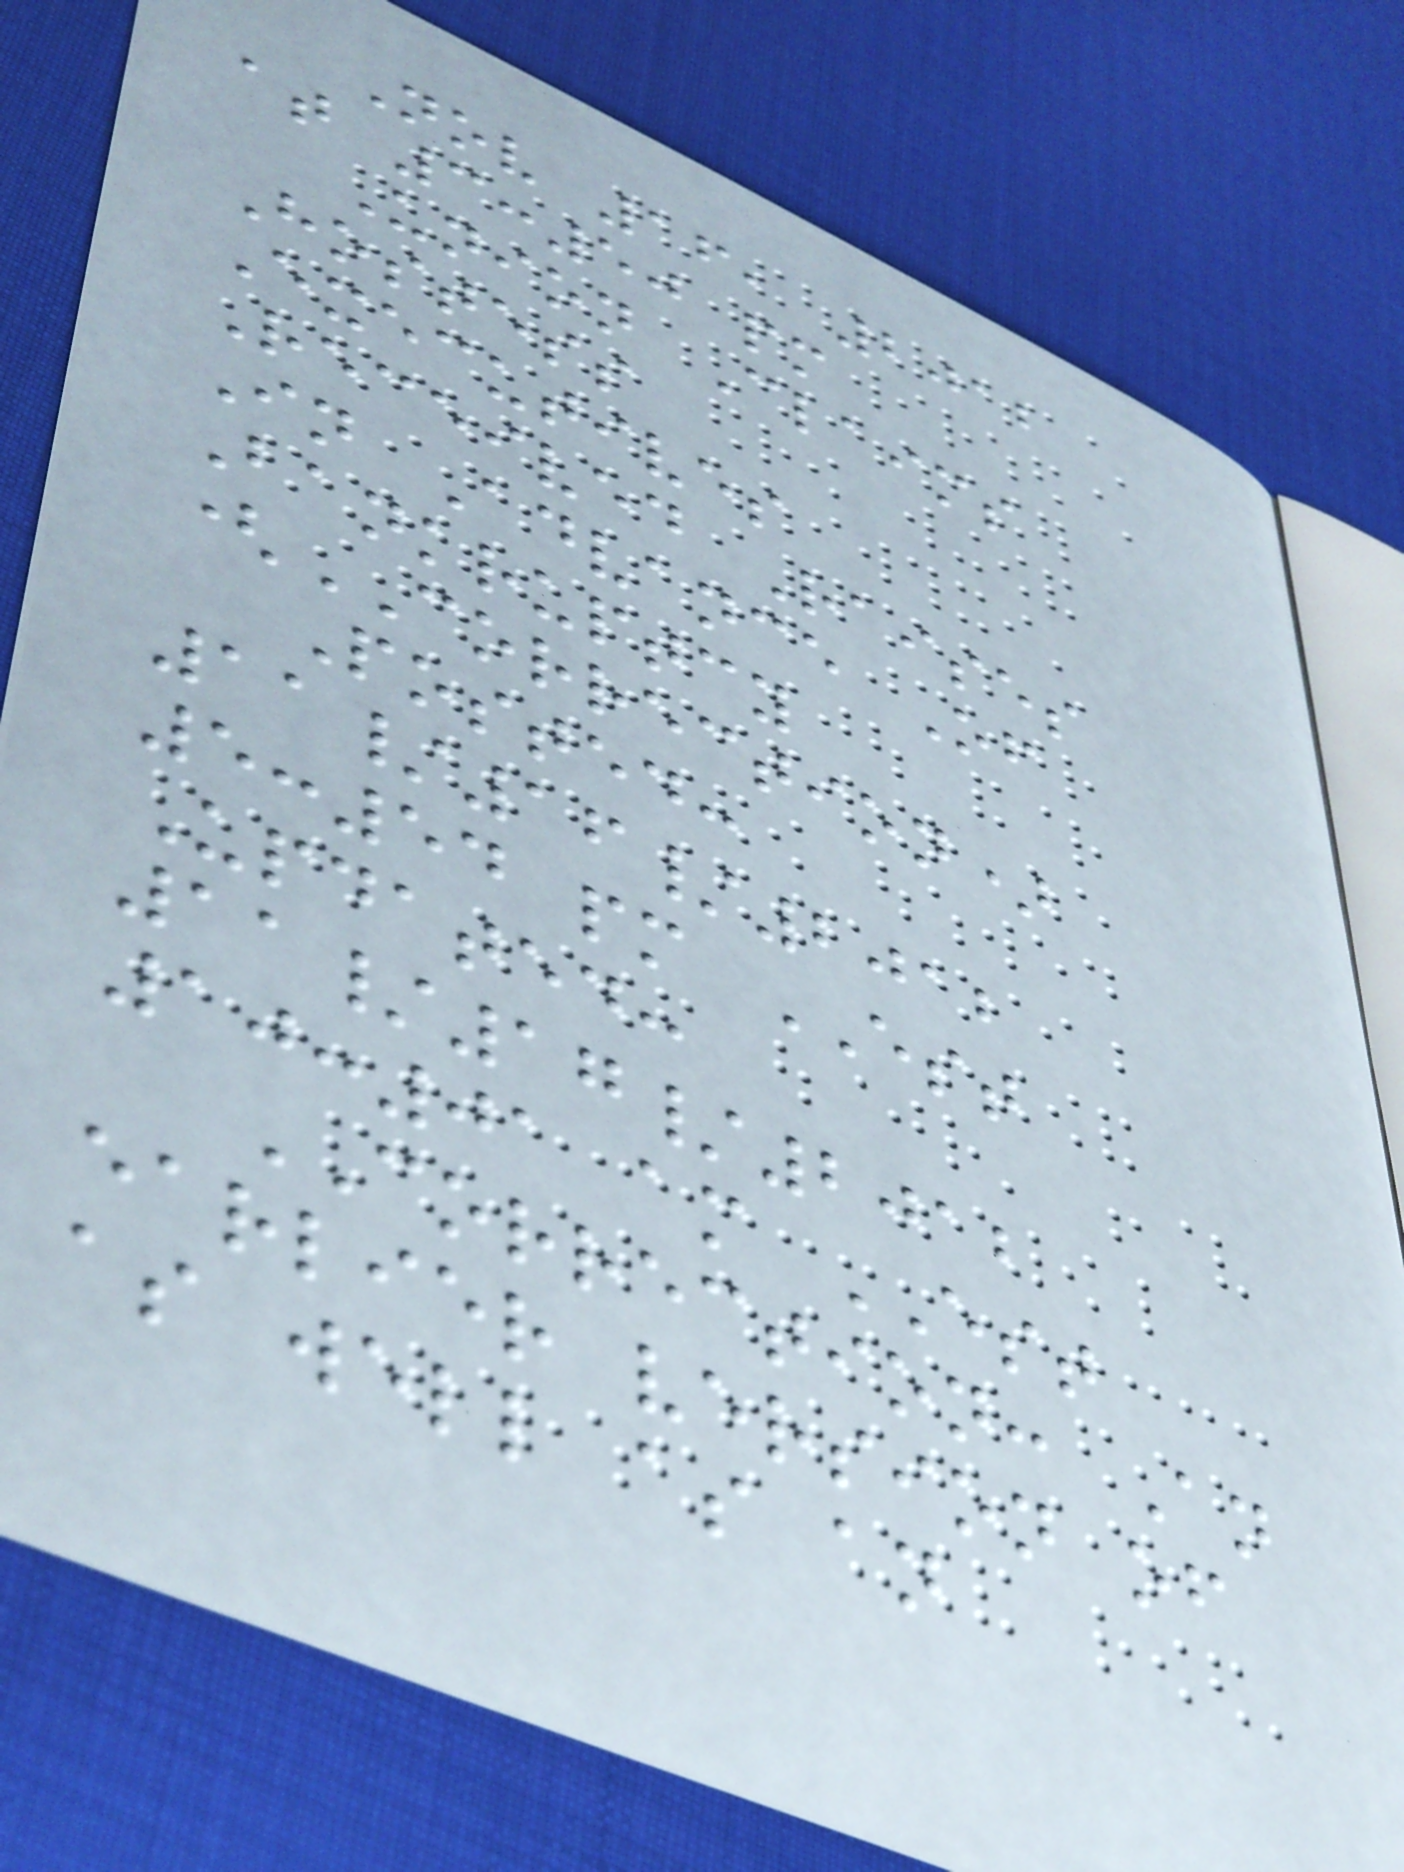Nov 16, 2012
at 3:50 pm
Union Claims
Hostess
Executives
Received Raises
In Advance Of
Bankruptcy
(CORRECTION)
Posted:
11/16/2012
5:54 pm EST
Updated:
11/17/2012
10:01 am EST
CORRECTION: An
earlier version of
as well as an
